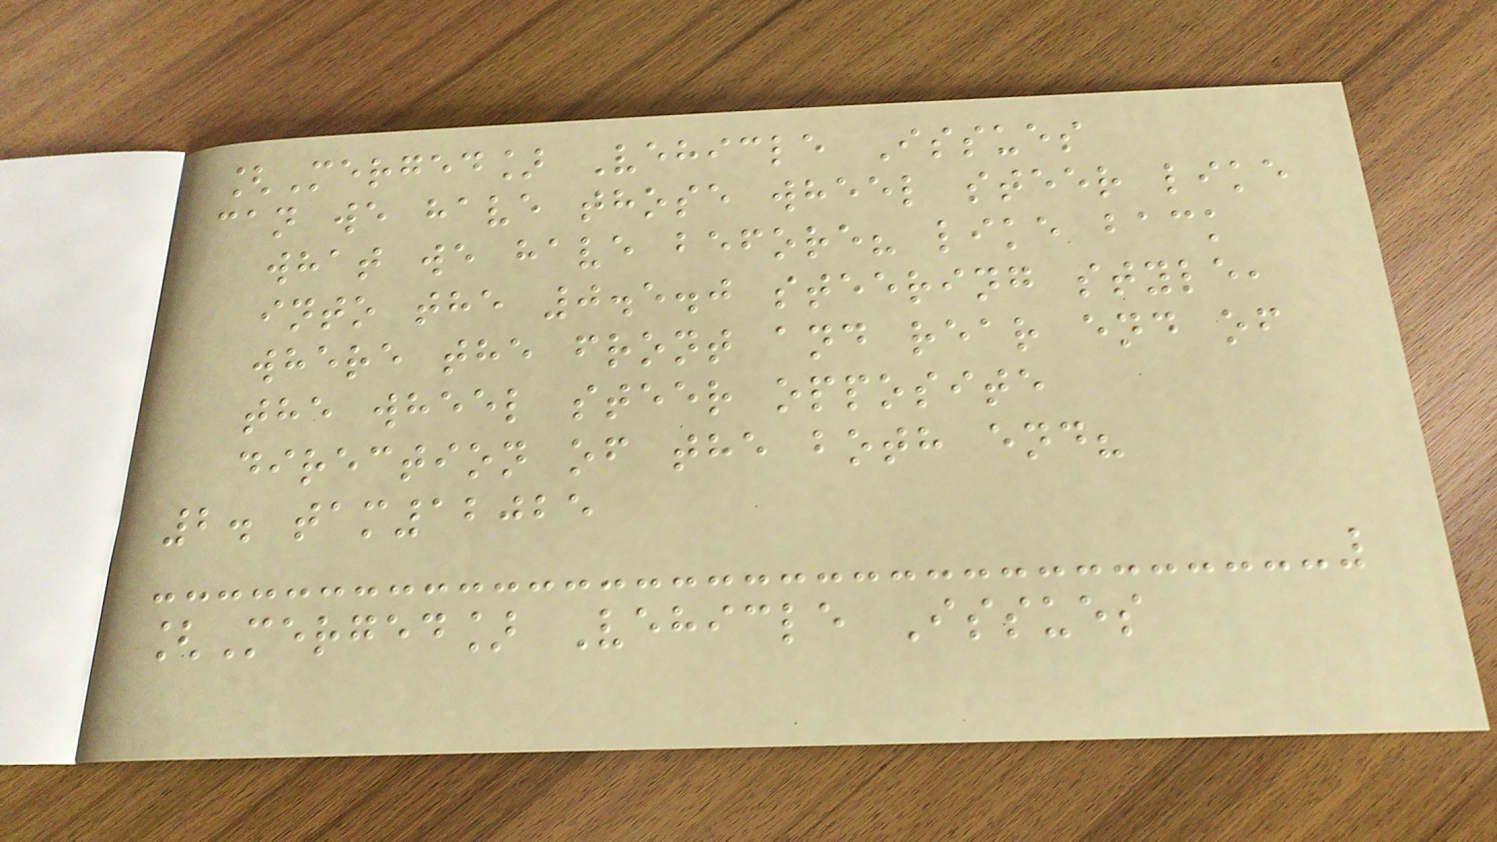[Merged] Vehicle Issues
can we have those wheel steer like
what we have before? like back
into the 0.5.0 steering style,
where the front and rear end of
the wheel steer opposite
direction of the both end?
2. tam12025
[Merged] Vehicle Issues
